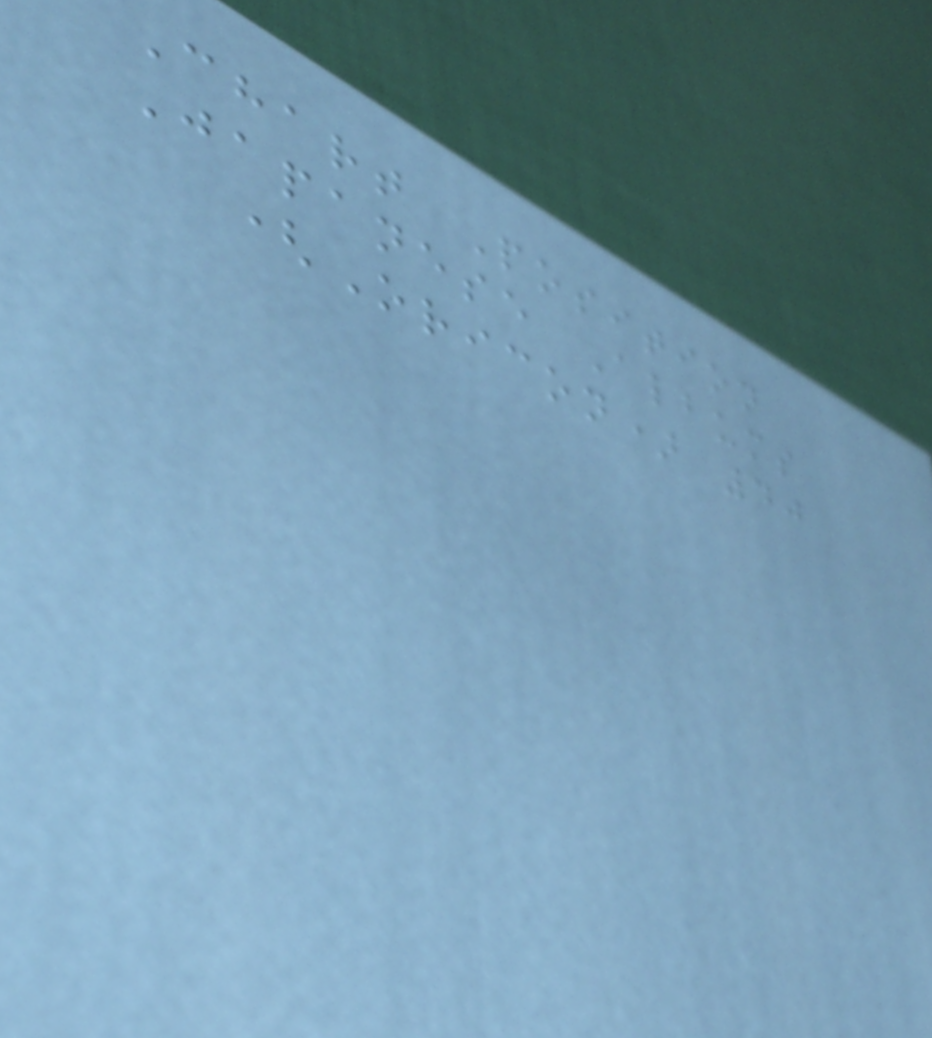Chart Position
Japanese Albums
(Oricon) 40
